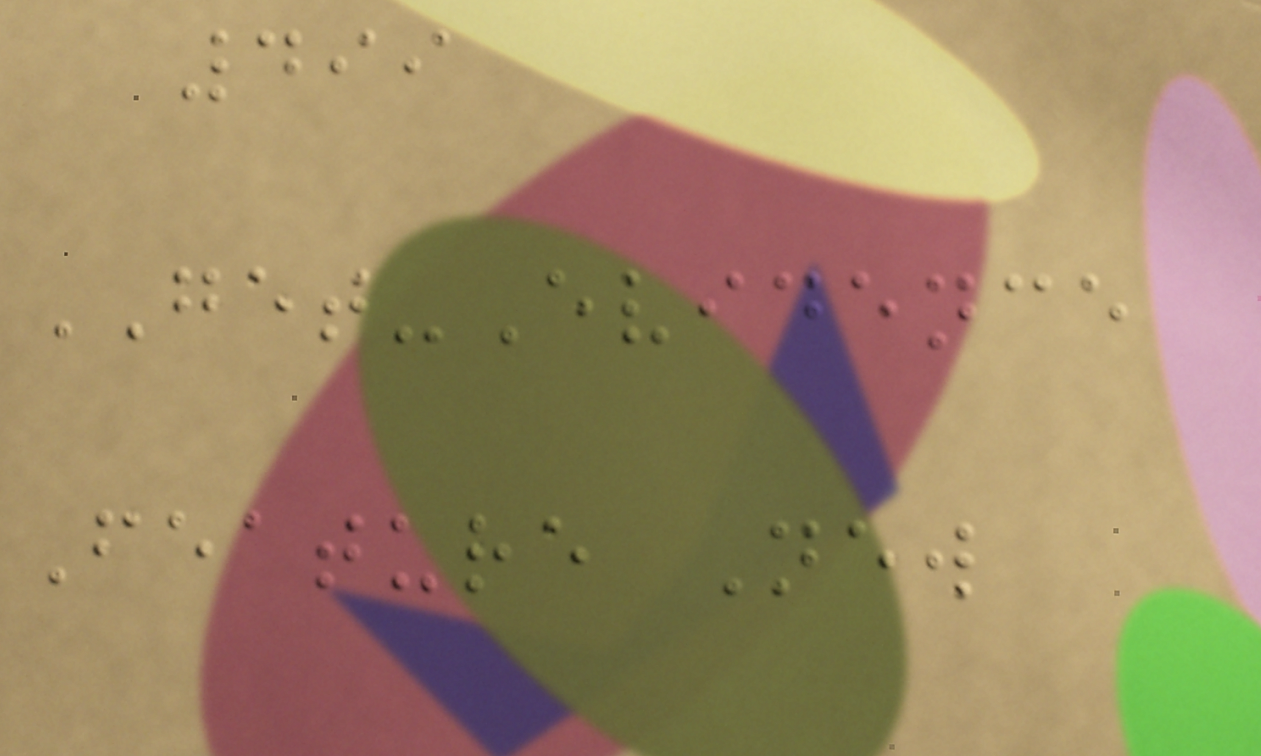499
GET-Evidence
Feature New
